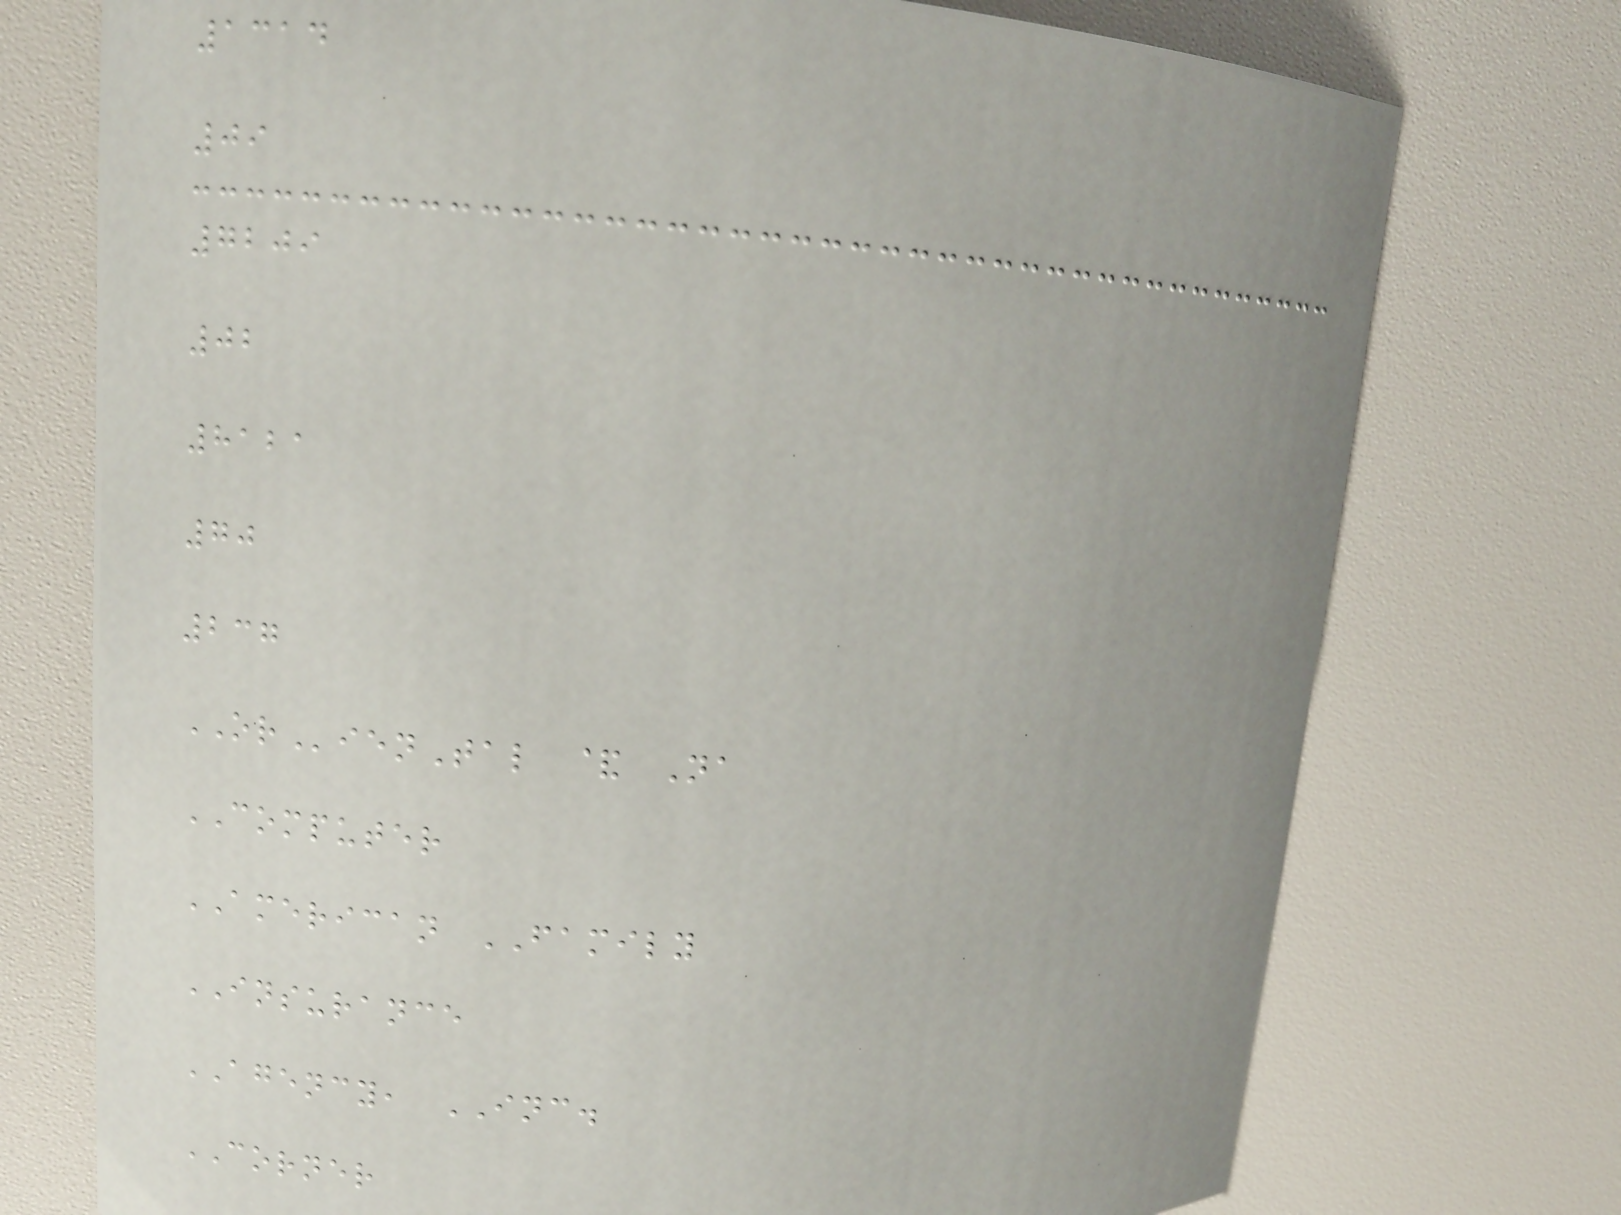1314
09
7209
02
8121
70
237
ORienTal & Na
COMPUTER
AMERICAN FAMILY
INSURANCE
AGENCY, INC.
CORNER
